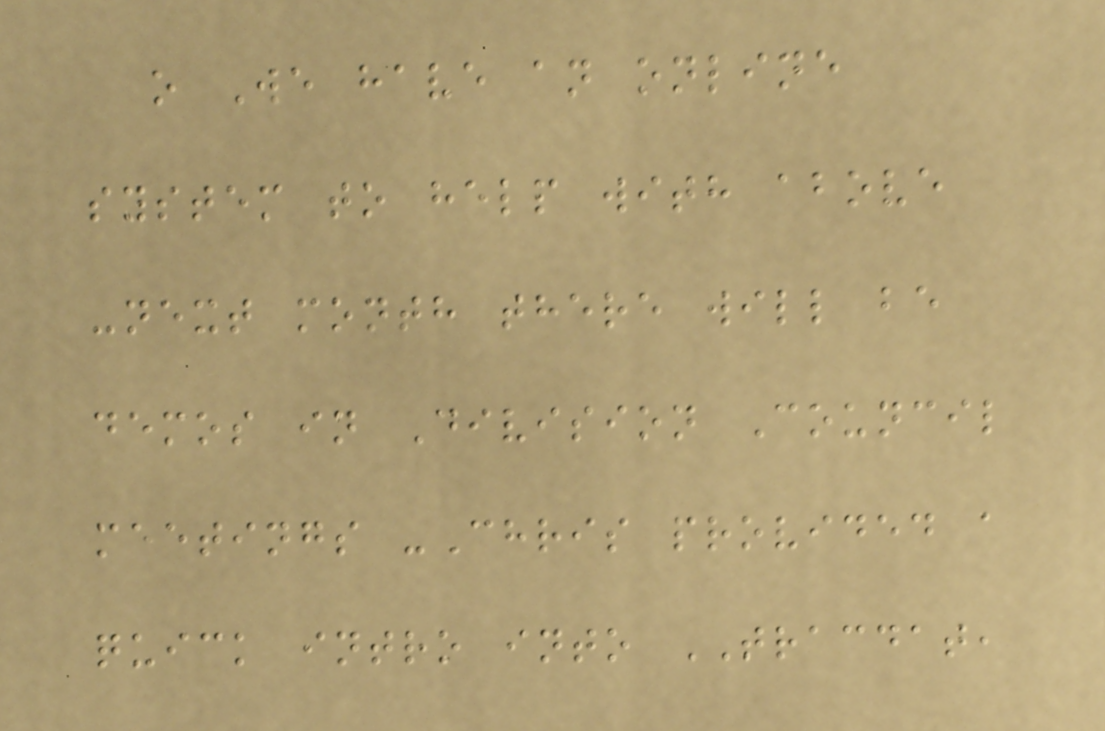o We have an online
system to help with above
-next month there will be
demos in Division Council
meetings -Chris provided a
quick intro into TRACDAT,
